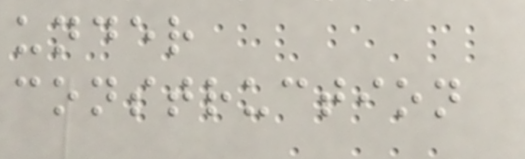under
construction
